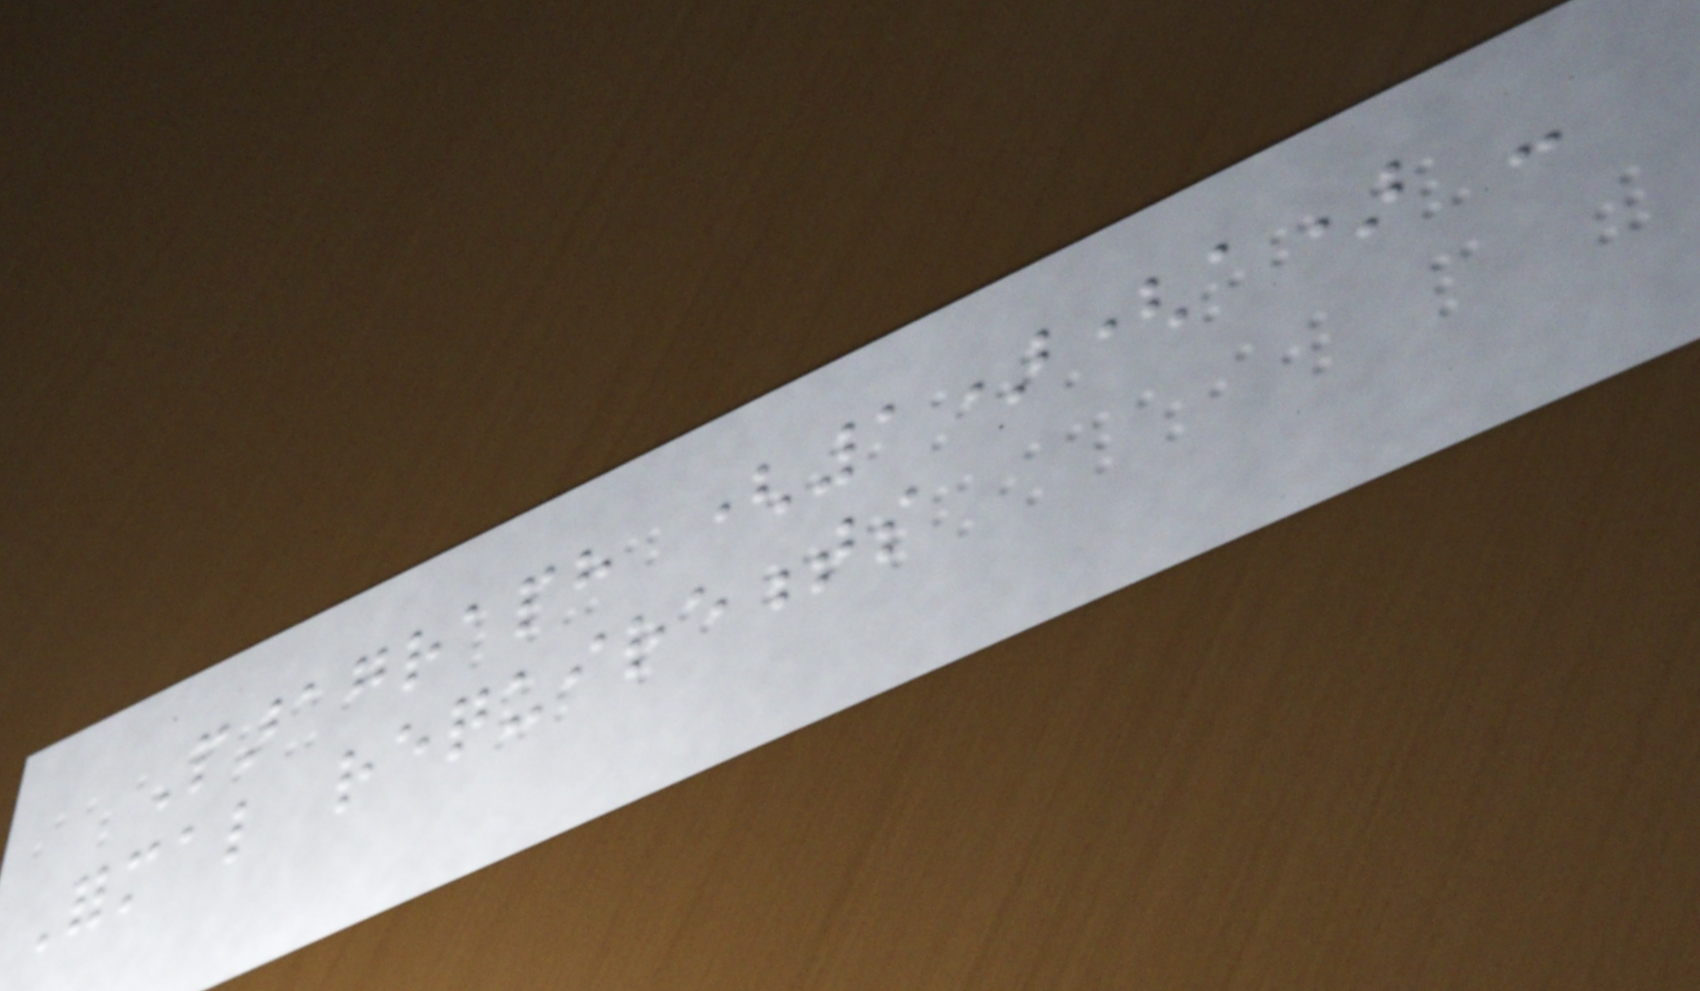Paragraph (1)(a) -
Formal requirements
